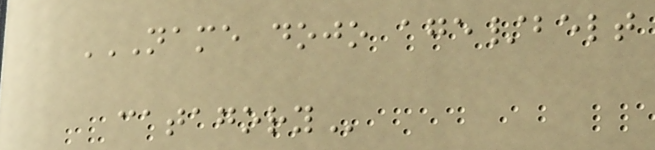NAME DOJO AGE/BELT
CATAGORY
